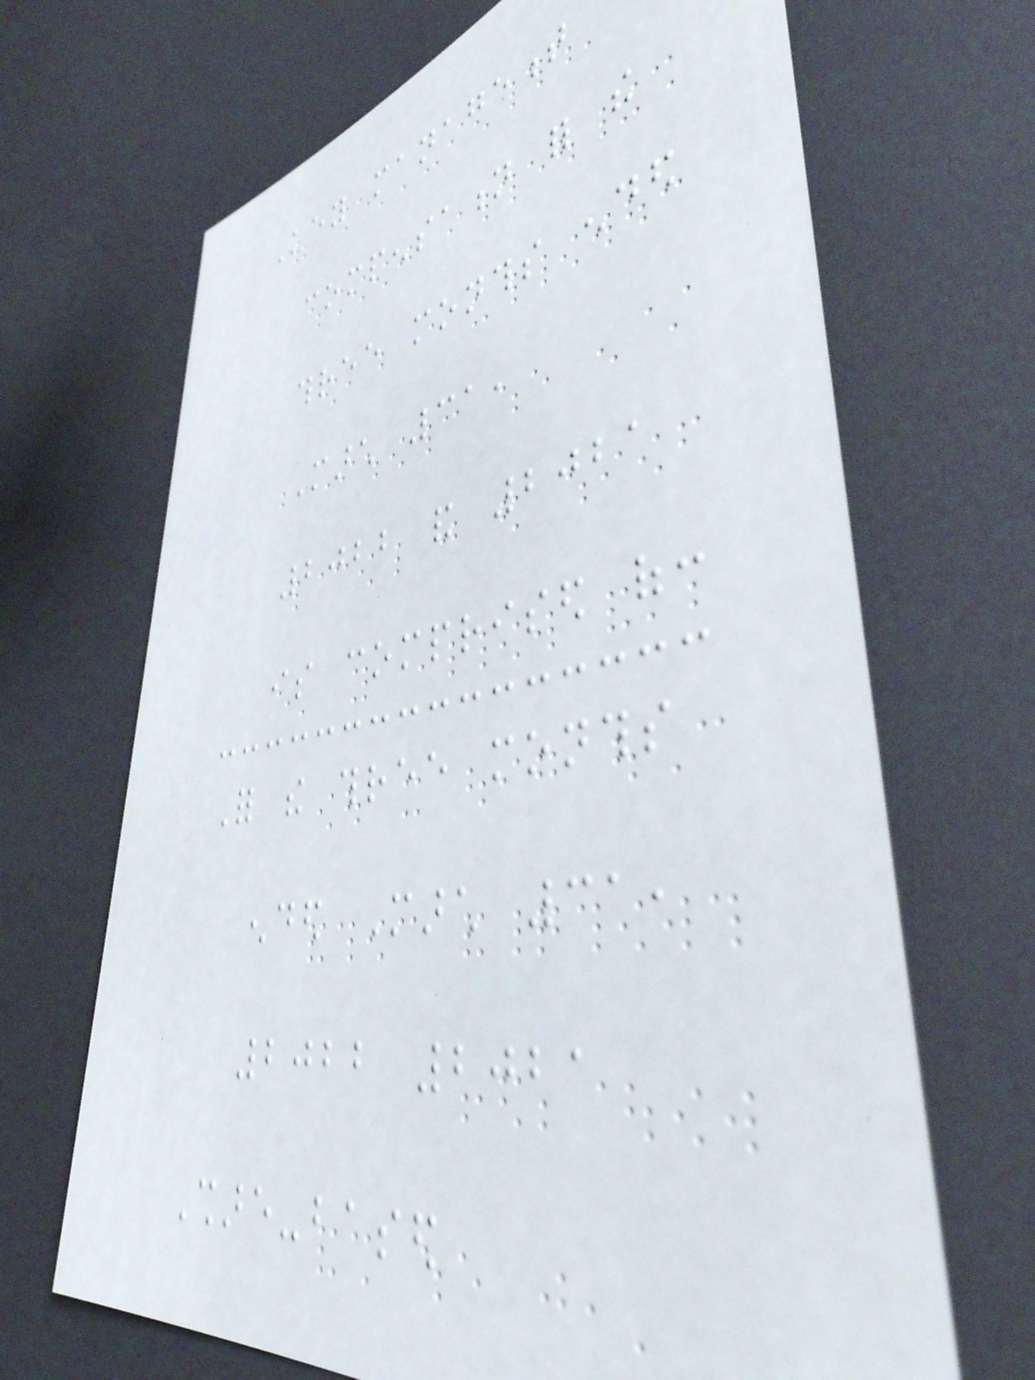Key management
compensation for the
three months ended
March 31,
2022 and 2021
is comprised of:
For the three months
ended March 31,
2022 2021
Share-based
